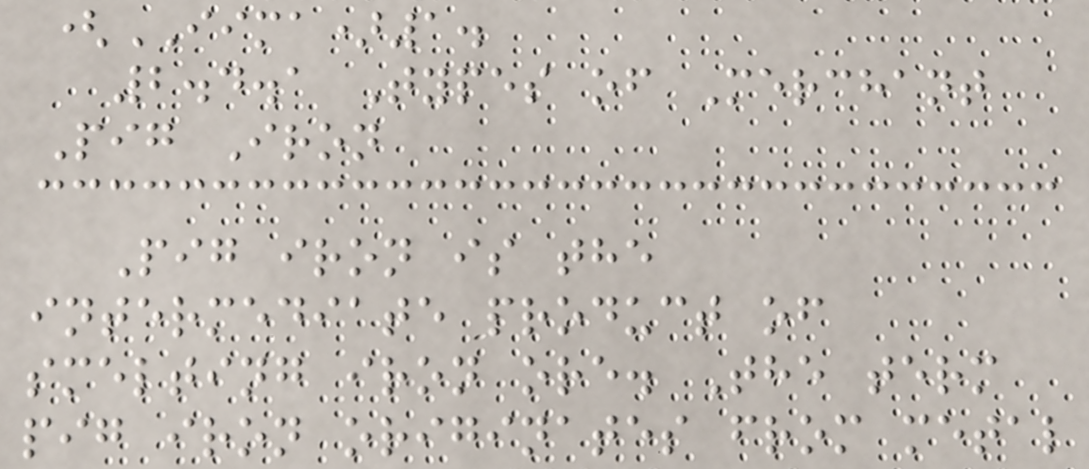(IIMA)1.
2.4.1 Types of Merchant
Pig Iron
Pig iron is the
intermediate product of
smelting iron ore. The term
pig iron originates from metal
